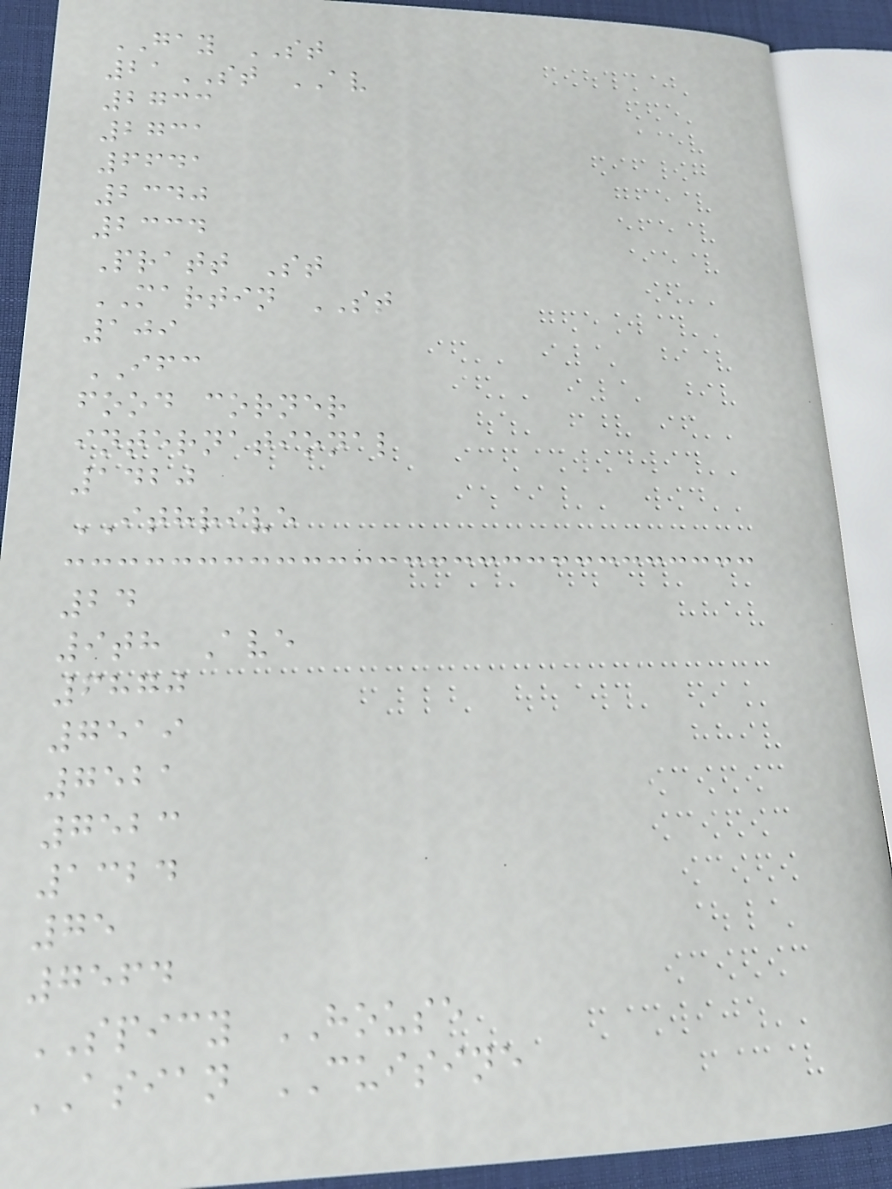GAY ST
21ST AV
2733
2731
6641
2340
2334
Pratt St
MARTIN ST
109
IFC
food corner
international
1420
ITHRIVE
24
9th Ave
6870
7519
7521
7523
1324
75
7564
SPICY HOUSE
ASIAN CUISINE
